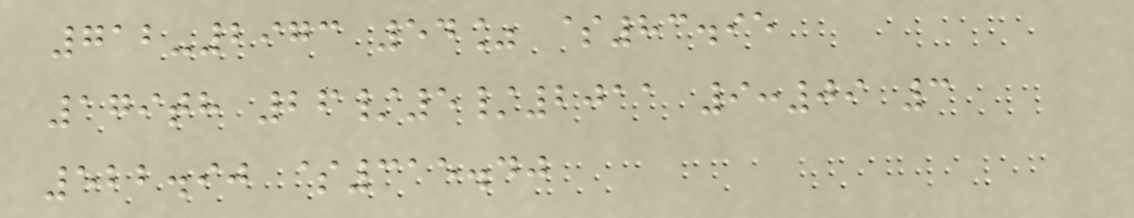712-2973 54% $83.95
179th 26/5/2011 9:09 3
522.90 $315.40
